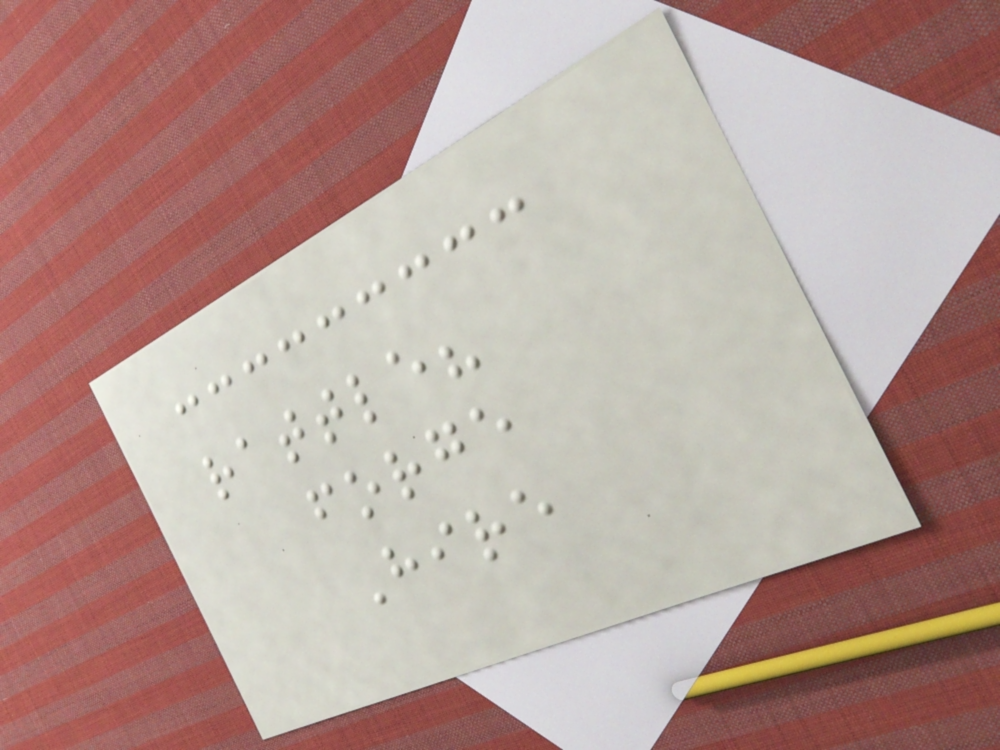rattle?
forge
Hire
